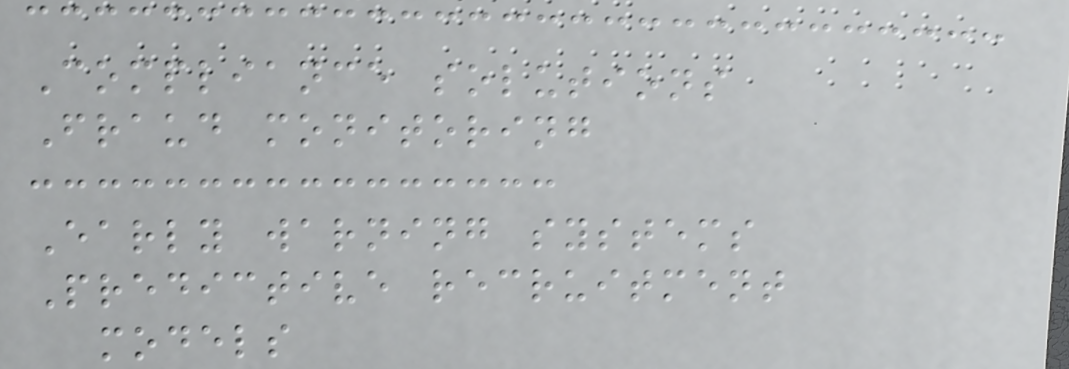Compliance solutions
Fraud monitoring
Early warning systems
Predictive recruitment
models
